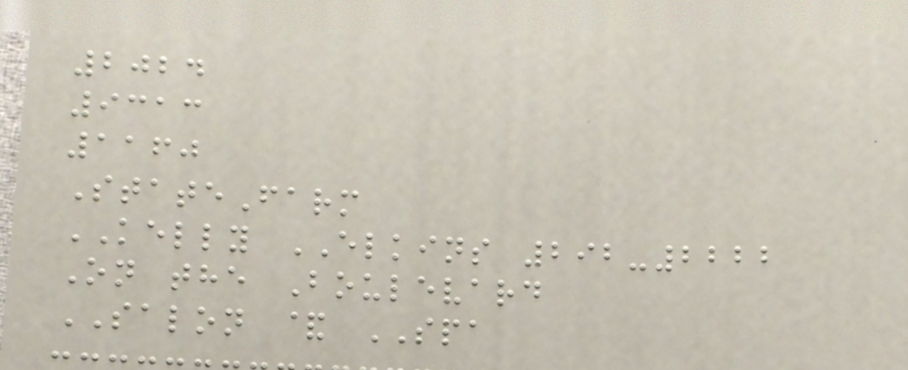2024
9313
1160
StateFarm
KELLY ELKINS 292-2222
On the Boulevard
SALON & SPA
